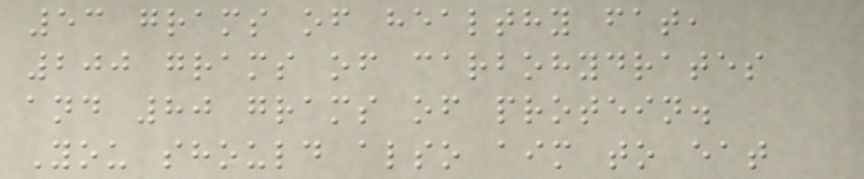53 grams of healthy fat,
200 grams of carbohydrates
and 80 grams of protein.
You should also aim to eat
